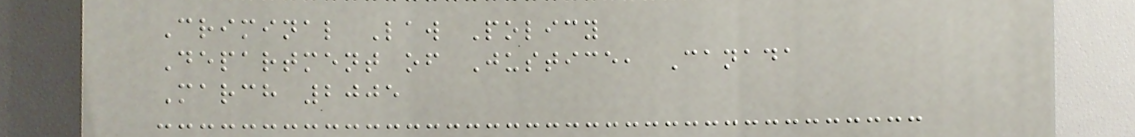Criminal Law Policy
Department of Justice, Canada
March 2005
